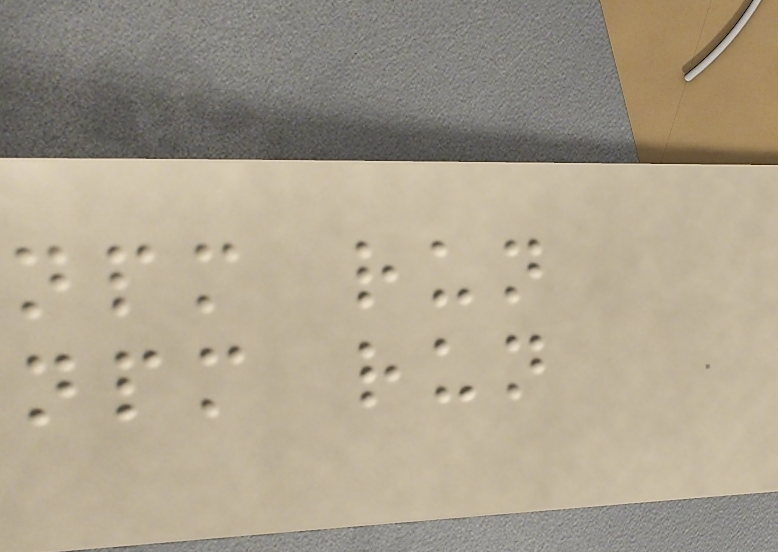npm run
npm run
